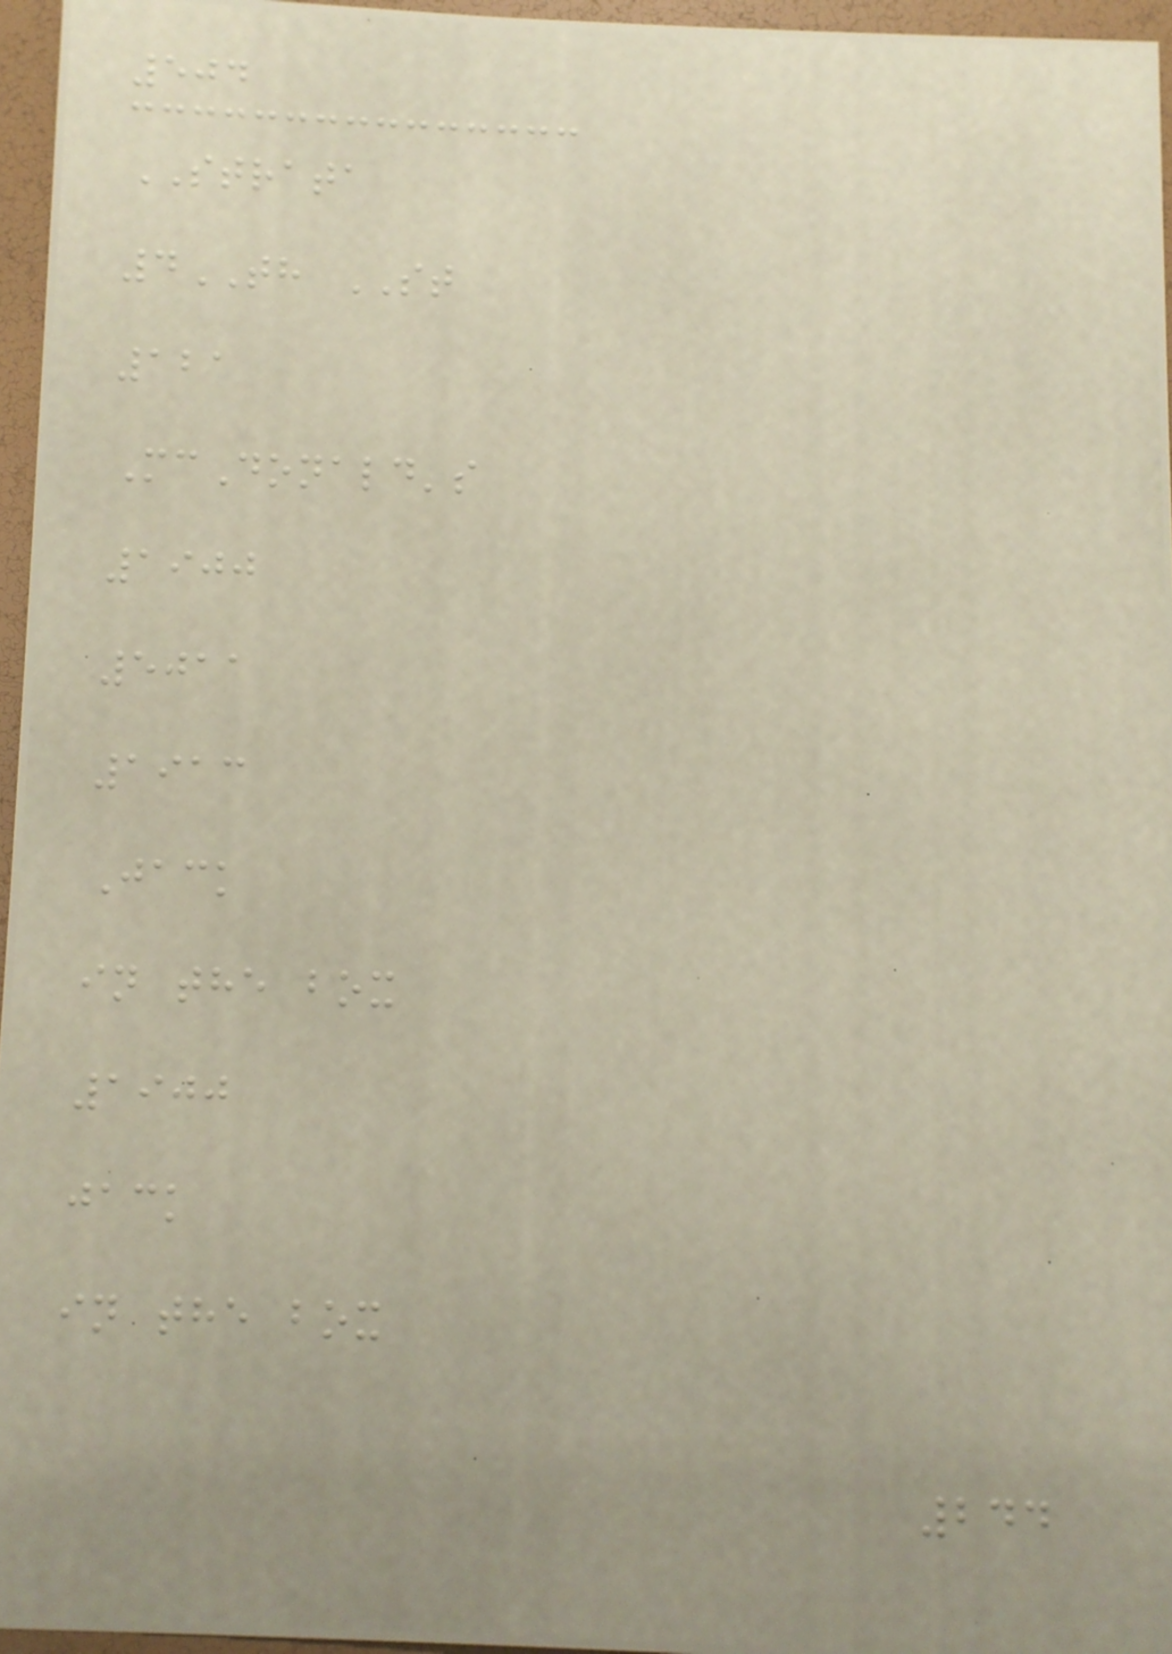504
STRATA
4TH ST
121
McDonald's
1900
5011
1913
Jack
in the box
1900
jack
in the box
244
